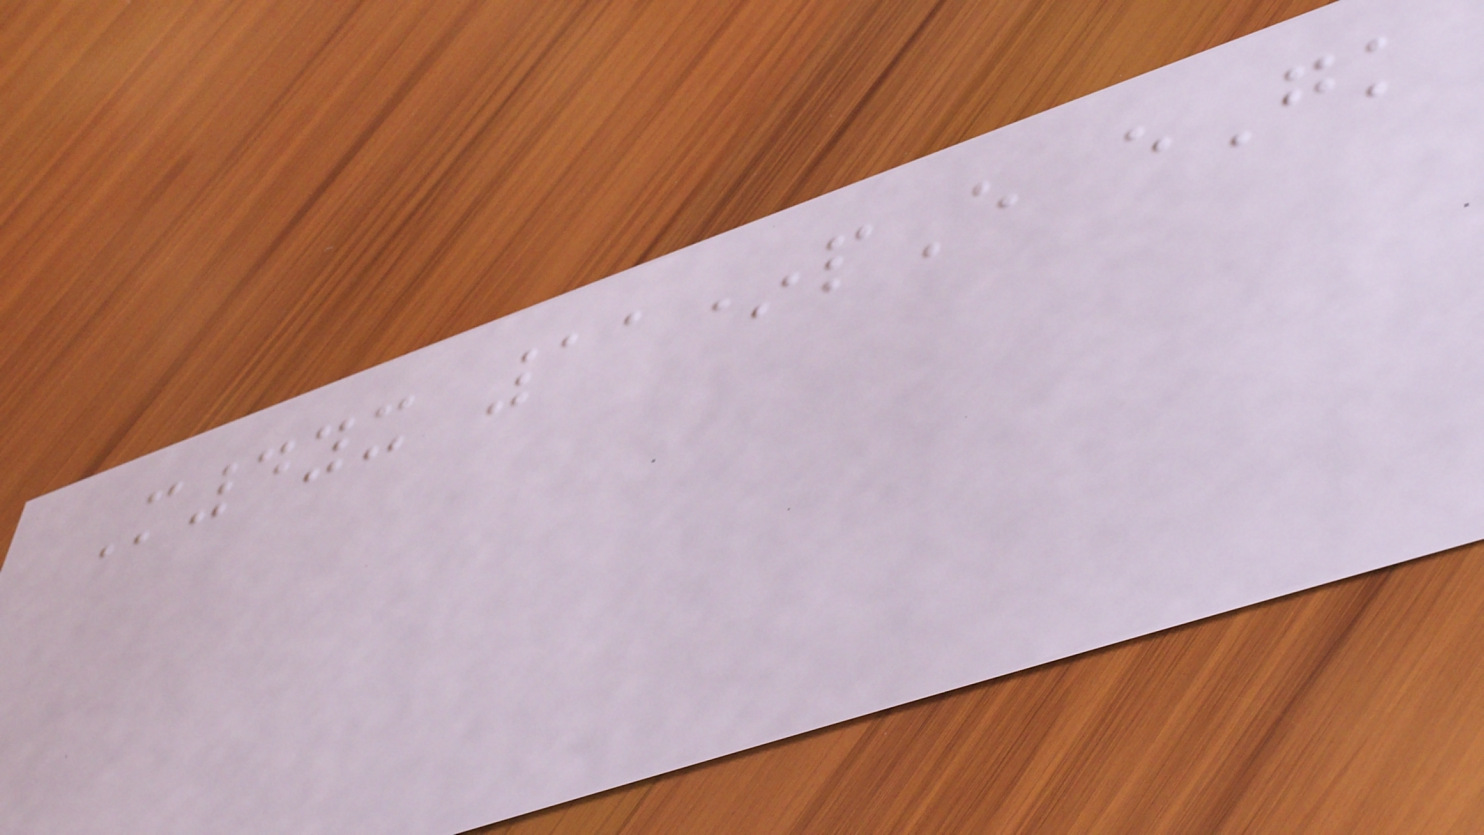M4yx 11*pE eGk
